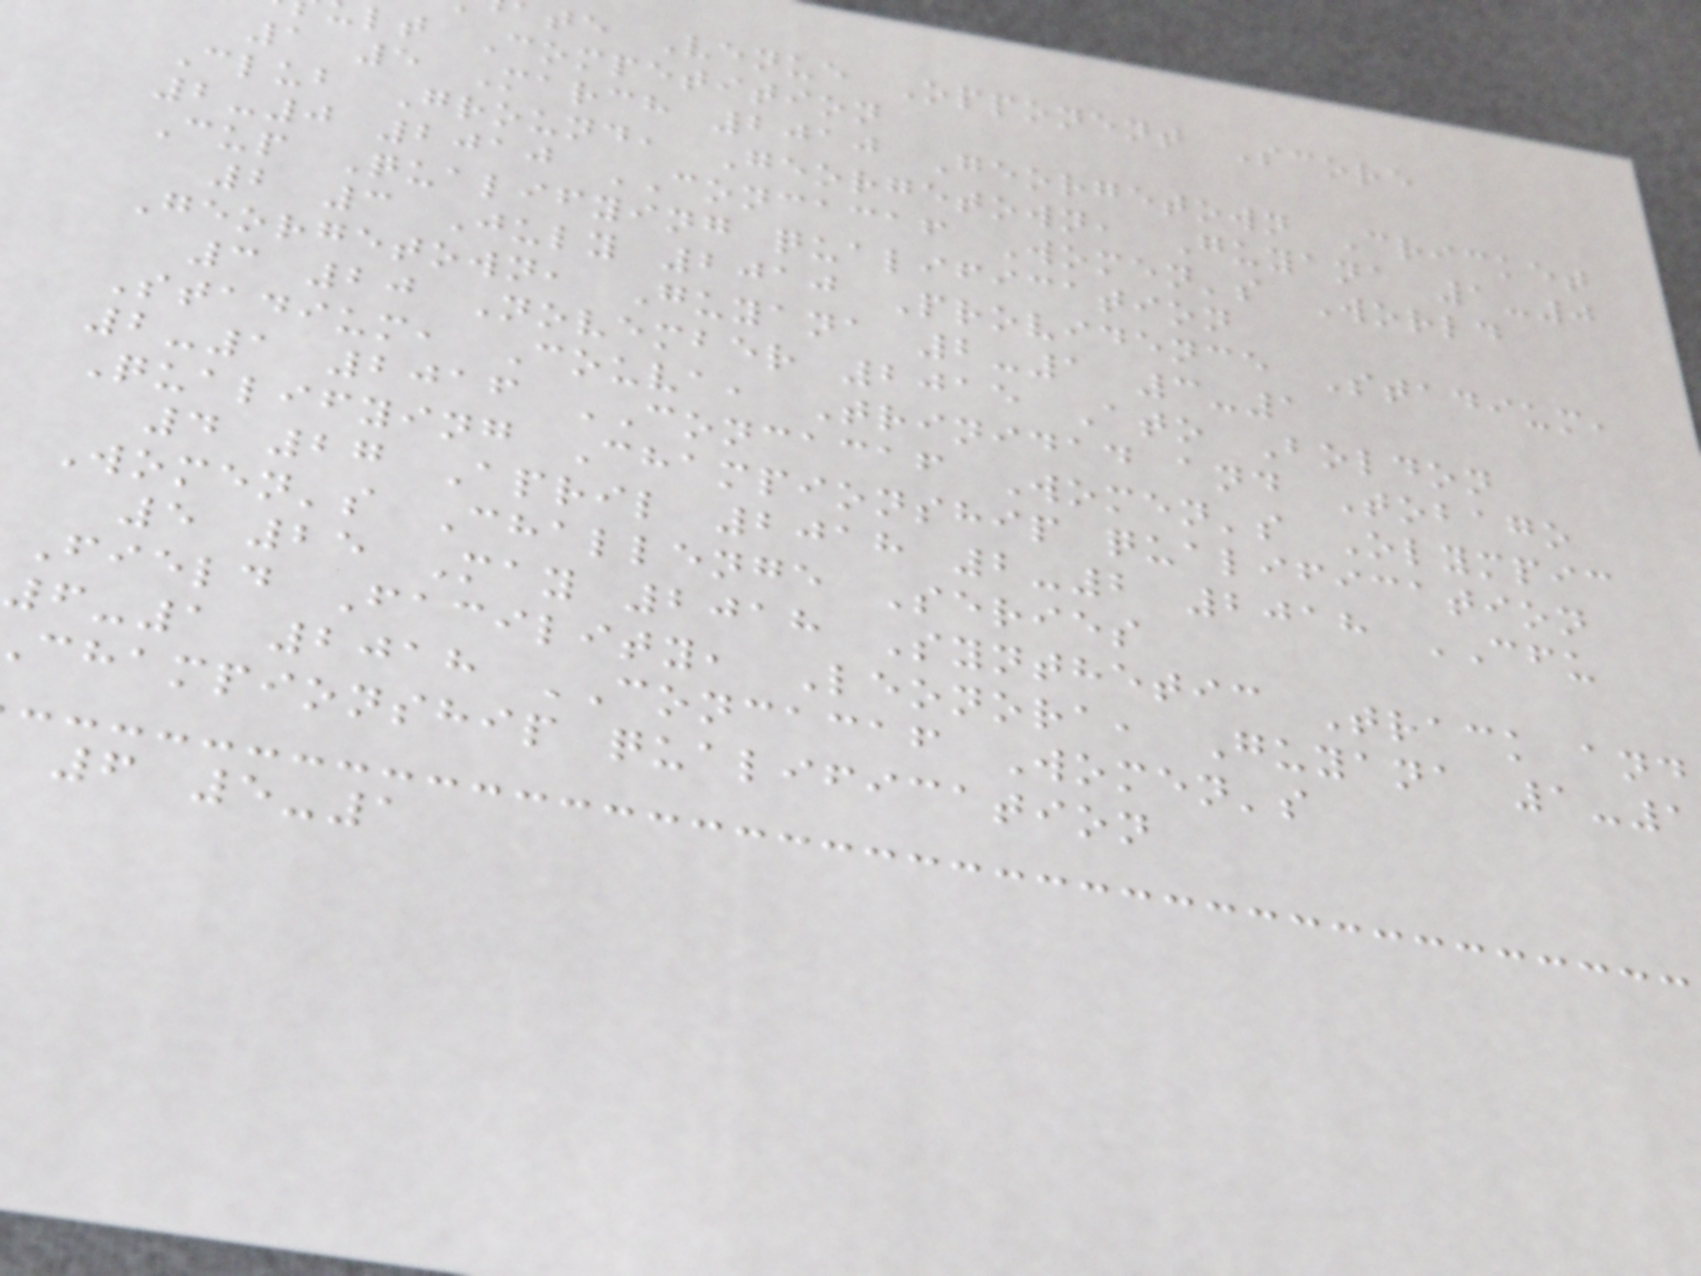te Venue Opponent Score
lt Competition
1 5 March 2010 Georgetown Cricket
Club Ground, Georgetown, Guyana 1-0
2-0 2010 CONCACAF Women's World
Cup Qualifying qualification
2 3 July 2010 Providence Stadium,
Georgetown, Guyana 2-1 3-1
3 20 November 2015 Ato Boldon
Stadium, Couva, Trinidad and Tobago
2-1 2016 CONCACAF Women's Olympic
Qualifying Championship qualification
4 27 April 2018 2-2 2018 CFU
Women's Challenge Series
5 25 May 2018 Synthetic Track and
Field Facility, Leonora, Guyana 1-1
6-1 2018 CONCACAF Women's
championship qualification
6 5-1
